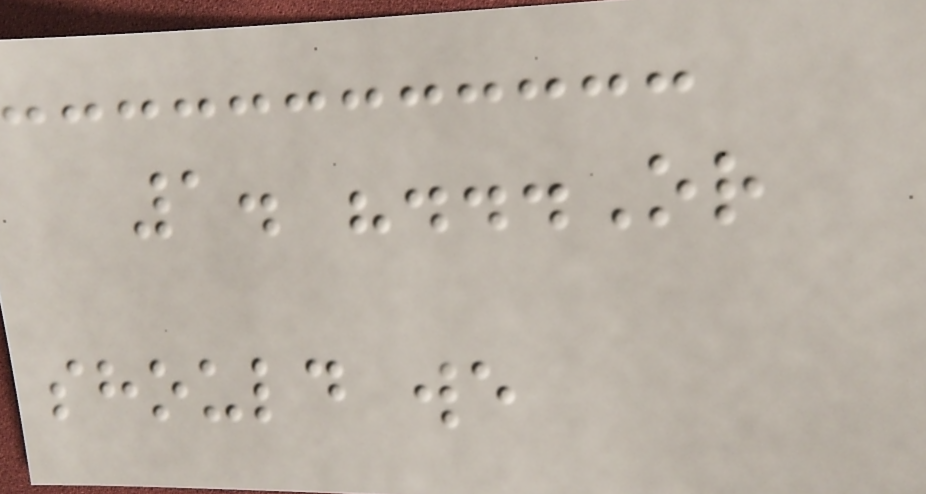1. "...Or
should we
